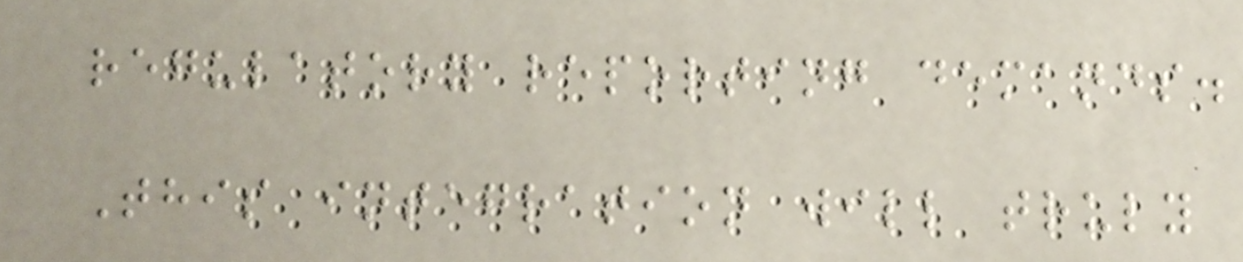regulatory reporting demands.
This integration will truly
